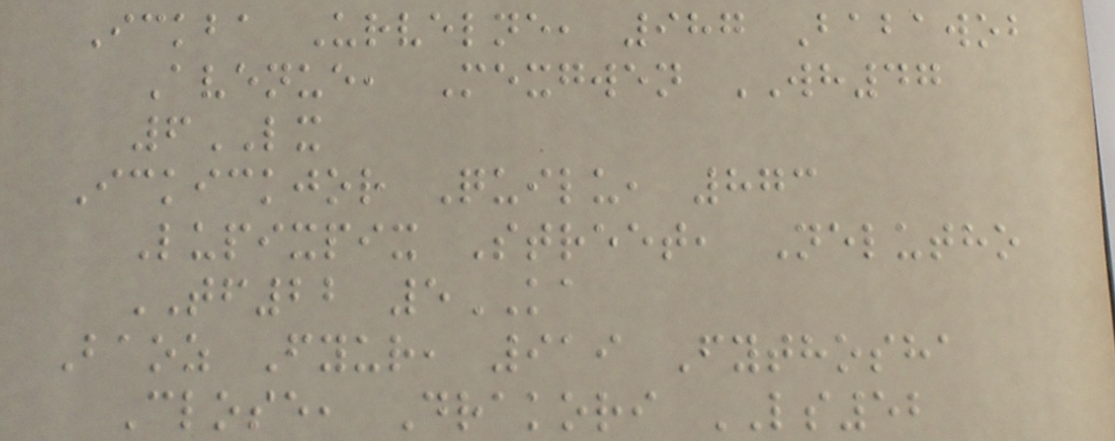Ickba Urvelne, 987 Babawob
Avenue, Mexgwen WH47
6LX
Ickickjor Quilu, 873
Lupixpix Street, Nelutho
TF22 5KA
Baoz Fyur, 919 Fythosha
Close, Drakori LS52
